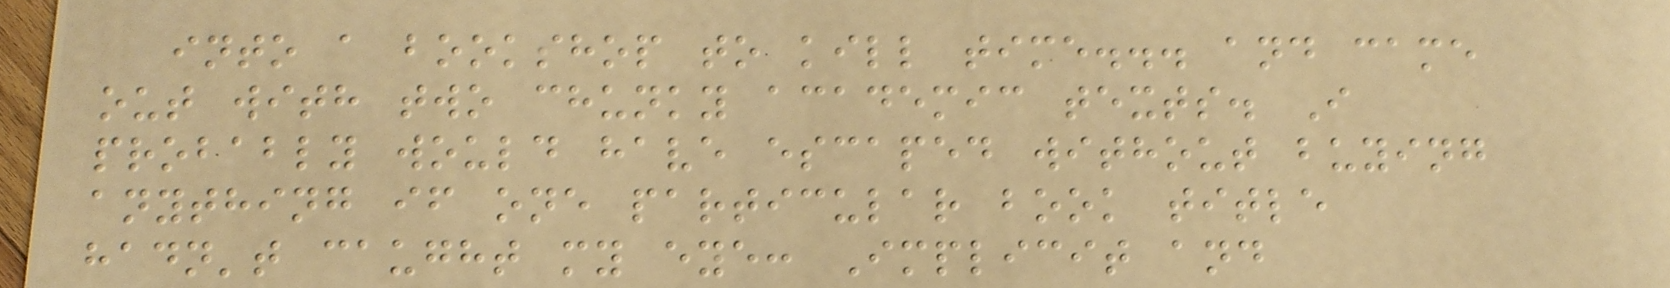into a bookshop to kill time... and came
out with two chunky academic texts. I
probably would have escaped without buying
anything if one particular book title
hadn't caught my eye: Implicit and
